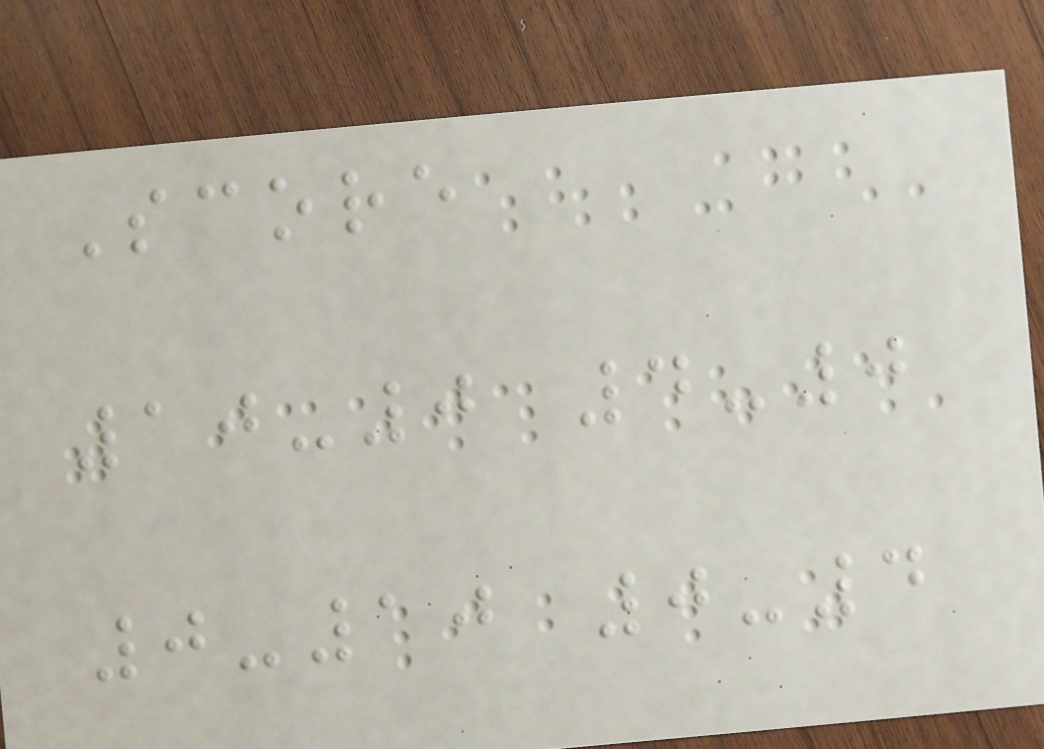Score
10-0 4-0
0-10 0-4
